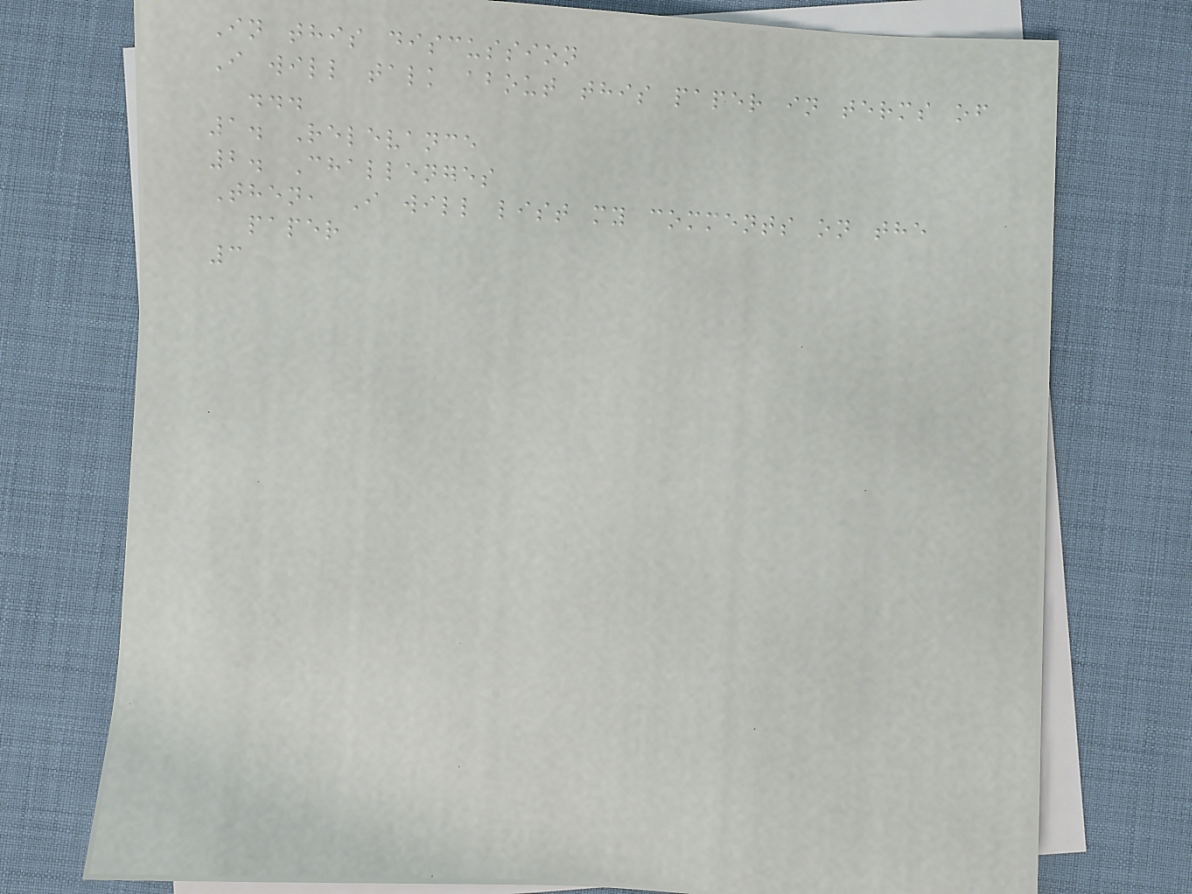In this discussion
I will talk about this paper in terms of
...
1. Relevance
2. Challenges
Then, I will list my comments on the
paper
3
